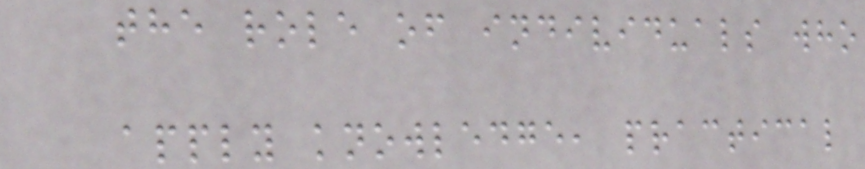the role of individuals who
apply knowledge, practical
